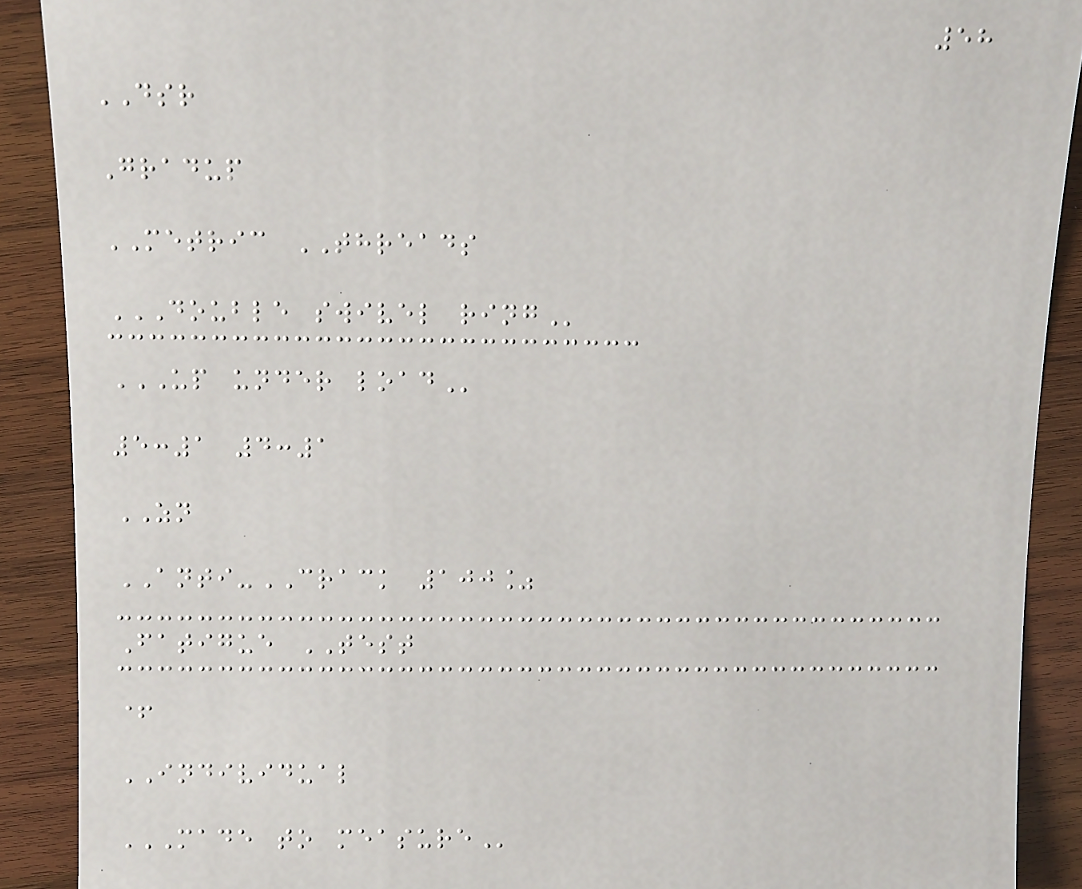58
DSR
Gradup
METRIC THREADS
DOUBLE SWIVEL RING
UP UNDER LOAD
5:1 4:1
ZN
ANTI-CRACK 100%
Fatigue TEST
+
INDIVIDUAL
MADE TO MEASURE
